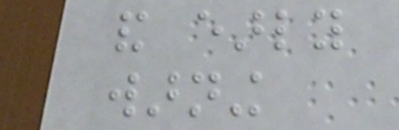and early
warning
